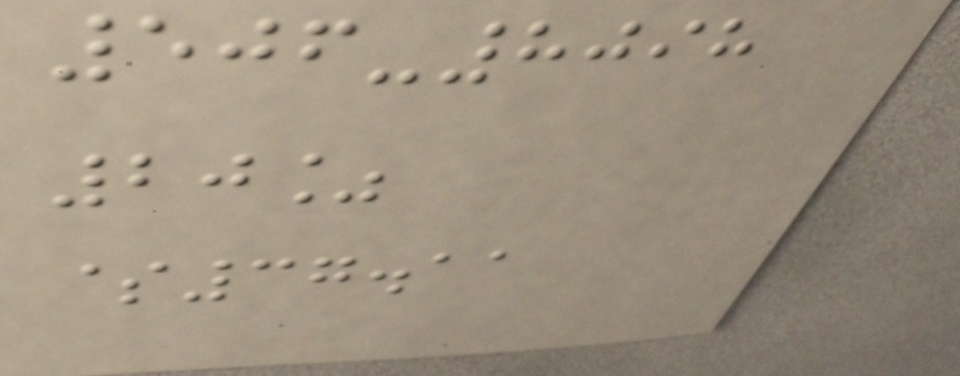506-8098
20%
$37.11
